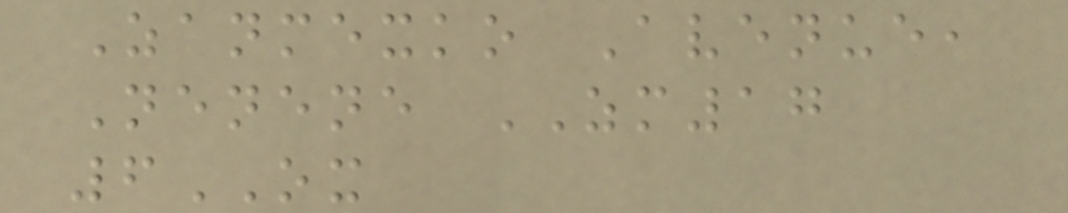Zanmexko Avenue,
Nenene ZM17
6OX
